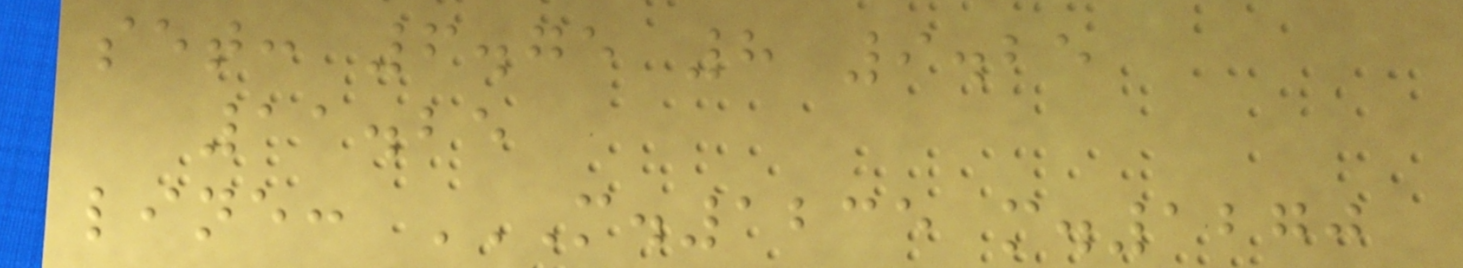set: 6.75 8 9.25
11.25
line: M.1235 M.1270
